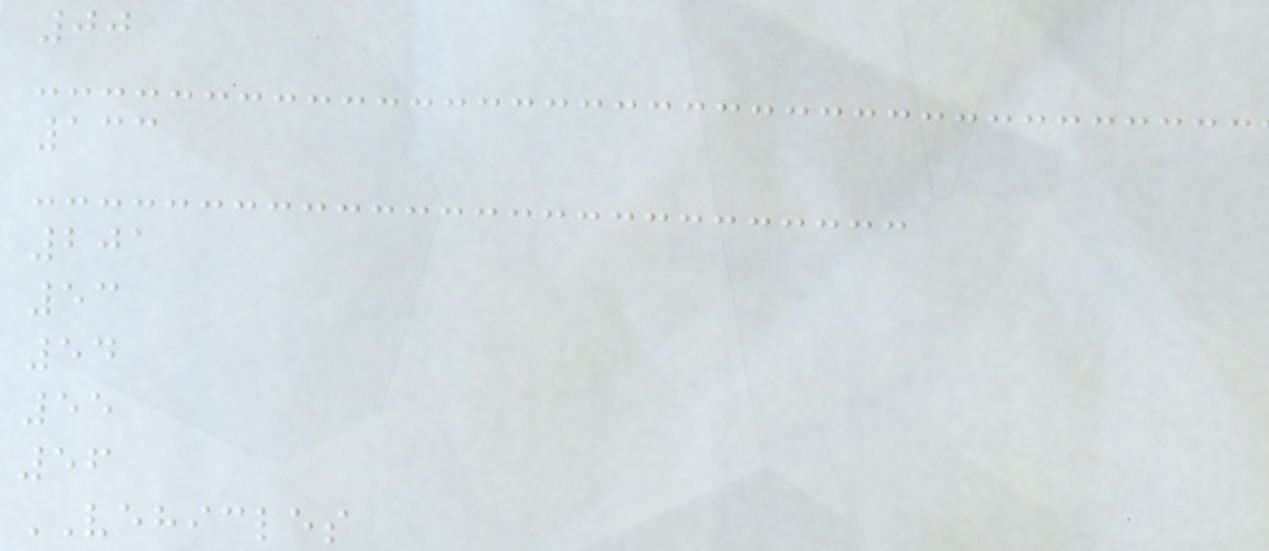00
133
201
53
54
55
56
VEHICLES
